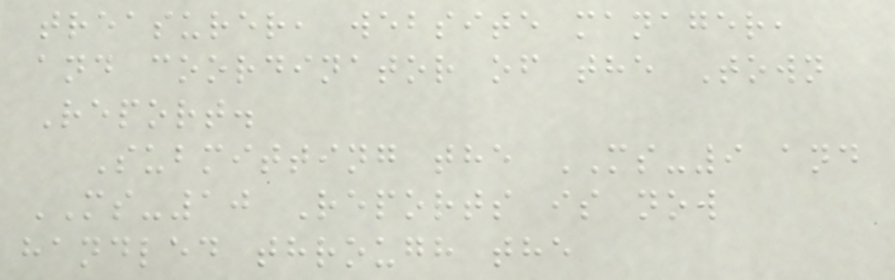treasurer, website manager,
and coordinator of the Town
Report.
Submitting the MS-9 and
MS-10 Reports is now
handled through the
